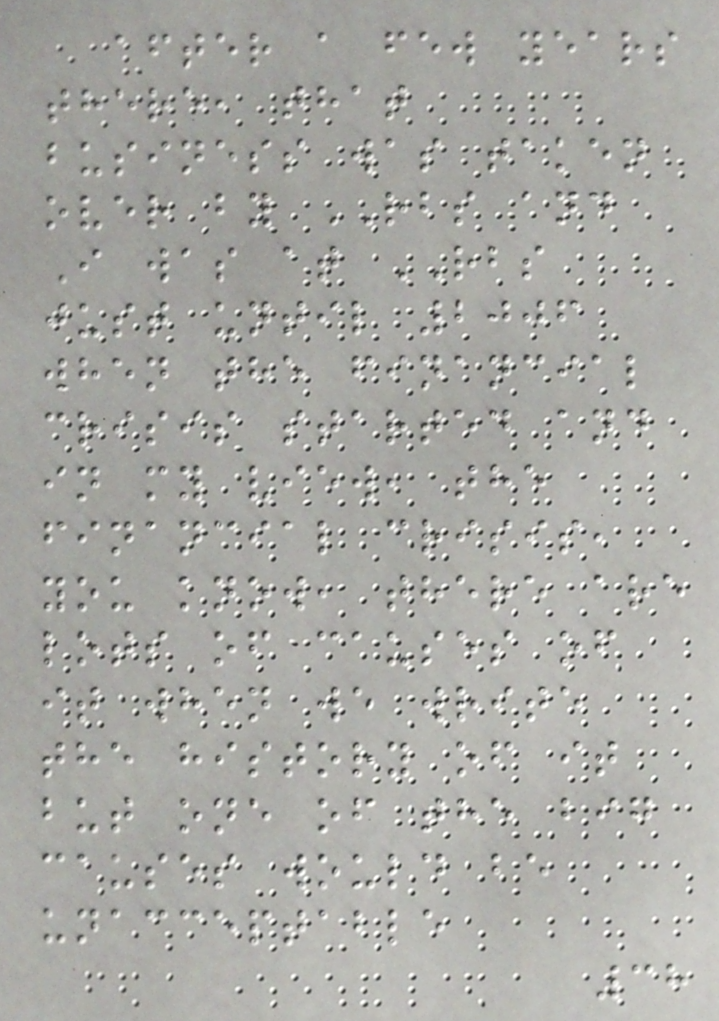after a few years
there, that
business was taken
over by RBS and
I was at RBS
just until 2006
when the financial
crisis started and
in my view, the
financial crisis,
you know, there are
lots of causes of
it when we write
the history of it
but one of the big
causes would be
unacceptable
38
